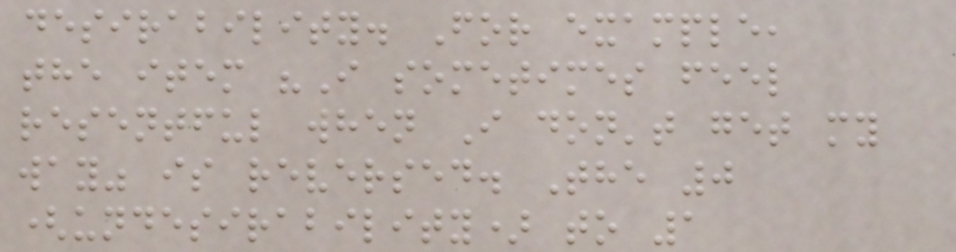desirability. For example,
the item "I sometimes feel
resentful when I don't get my
way" is reversed. The 0
(undesirability) to 1
